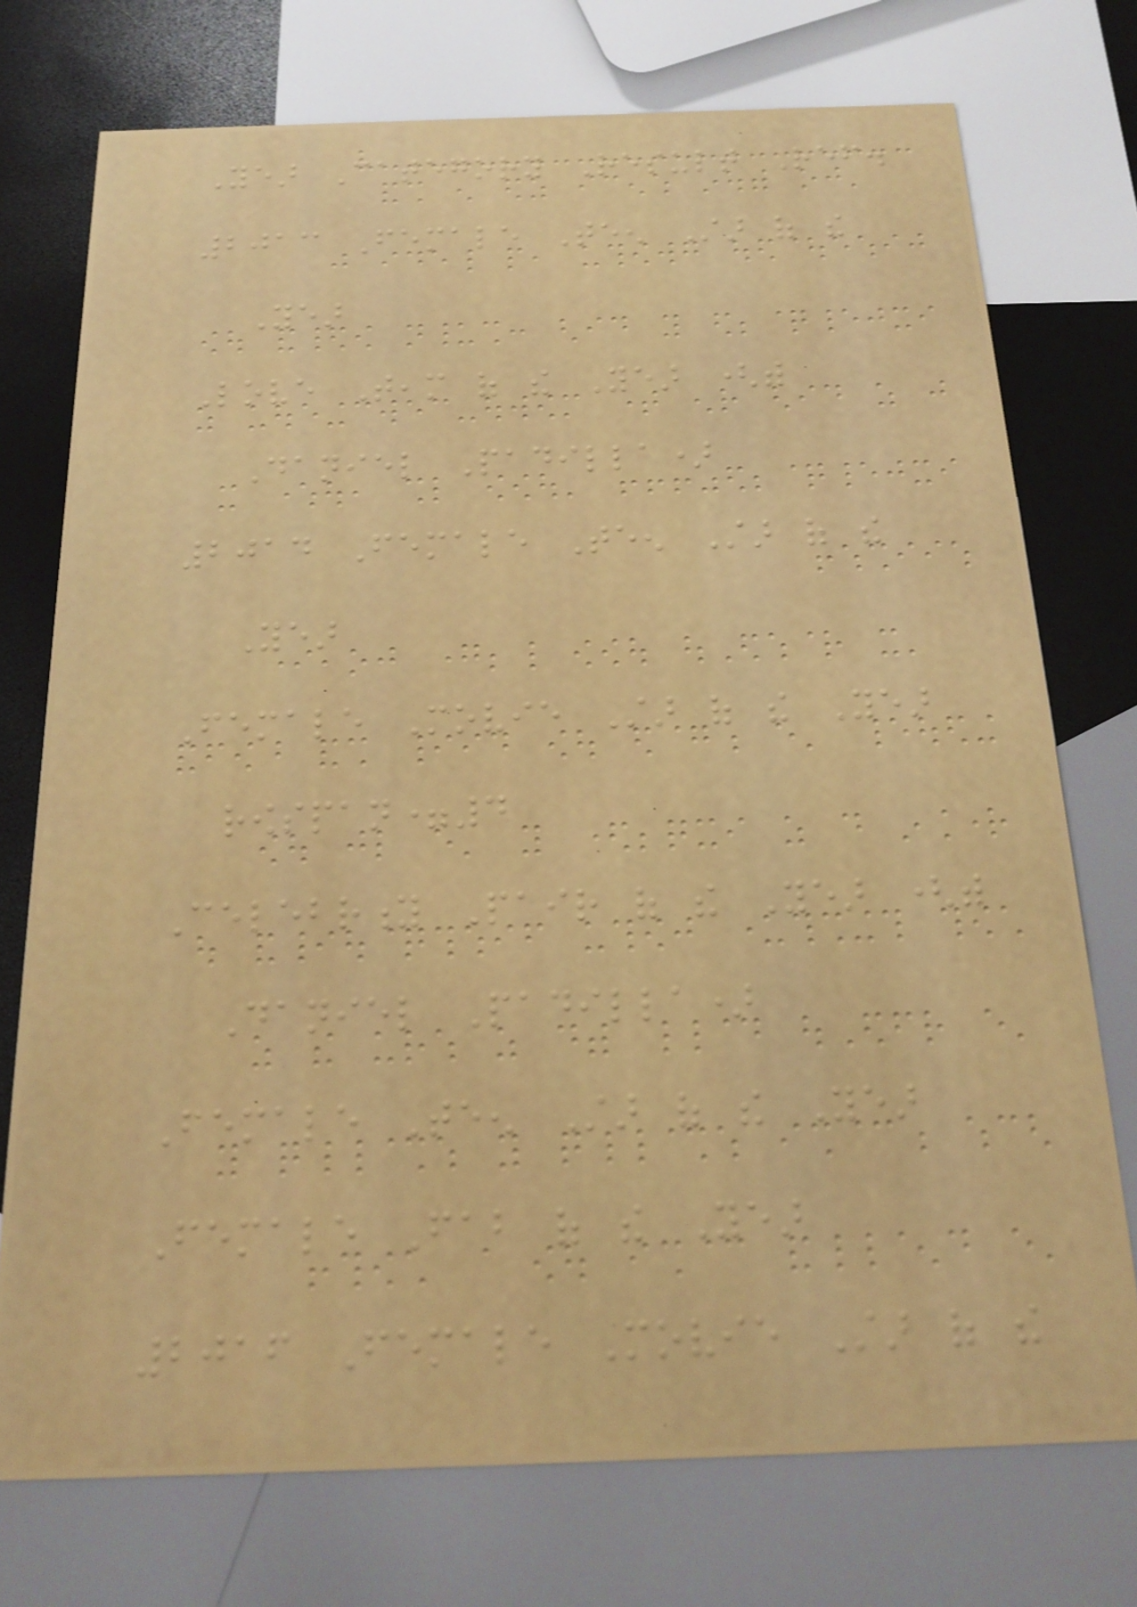Year Category Result Ref.
2013 Female Teen Star of the
Year
Love Team of the Year (with
Daniel Padilla)
2014 Female Teen Star of the
Year
Female Movie Star of the Year
rowspan=4
Celebrity Pair of the Year (with
Daniel Padilla)
Female Teen Star of the Year
Female Fab of the Year
2016 Female Movie Star of the
